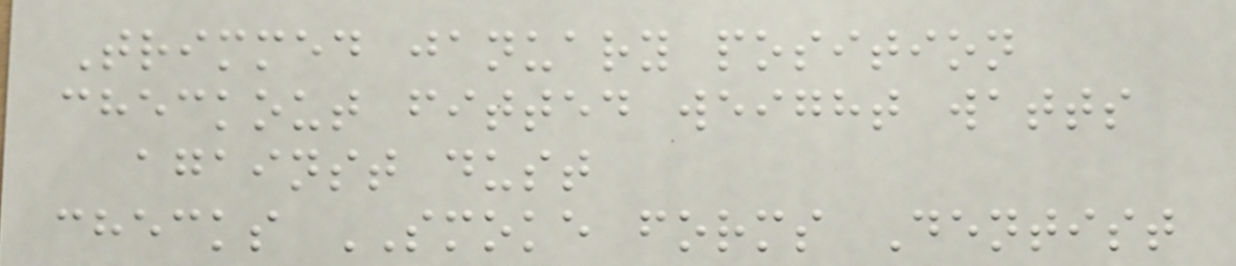Trimmed january position
checkout fitted weight watts
against dust
checks SMOKE forms Dentist
